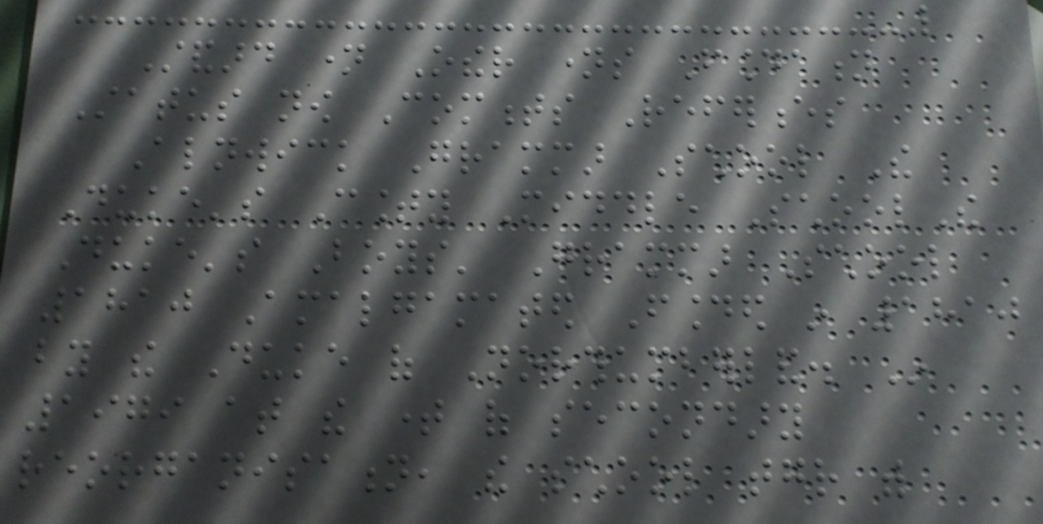Standard name Other names Foundation
Status now Comments References
Alnwick Grammar School The
Duke's County Middle SchoolThe
Duke's Boys' Grammar School
1810 Amalgamated Founded in 1810
by the Duke of Northumberland. In
1979 at the time of secondary
reorganisation, the school together with
